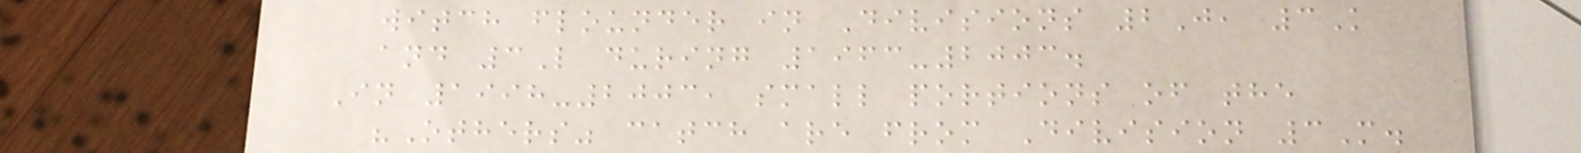witch flounder in Divisions 2J, 3K
and 3L during 1963-2003.
In 1998-2003, small portions of the
"Others" catch are from Division 3M.
